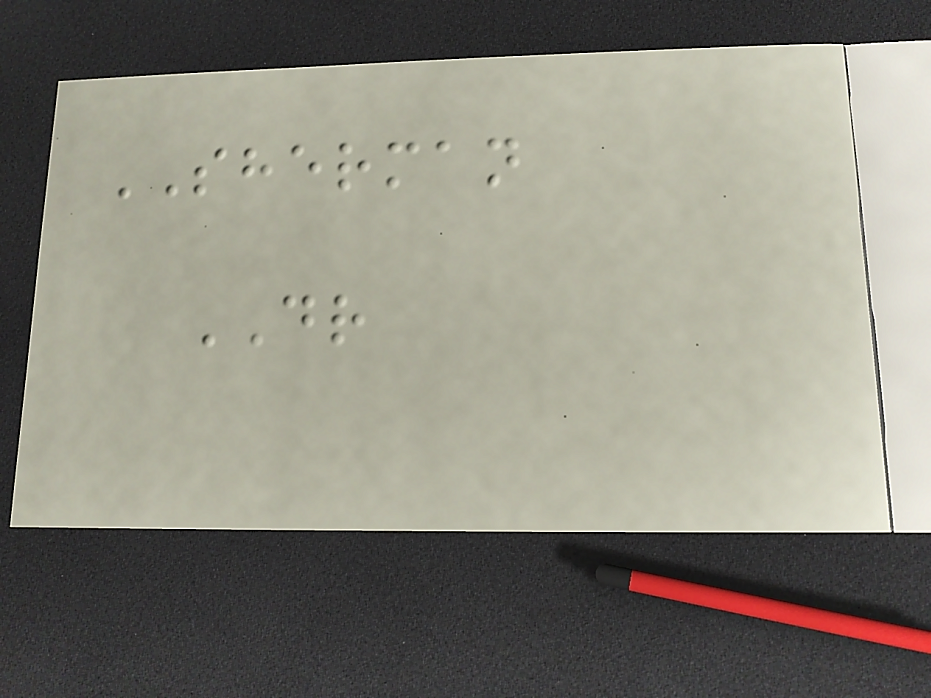SHERMAN
DR
